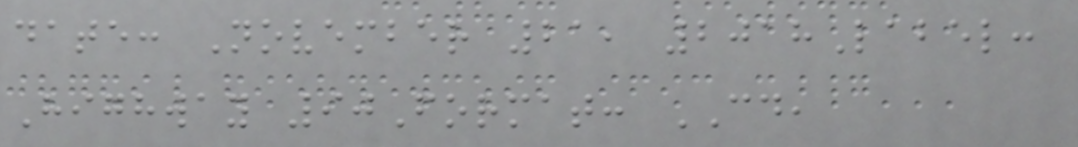date: November 21, 2018Label:
Highway 90Format: CD,
